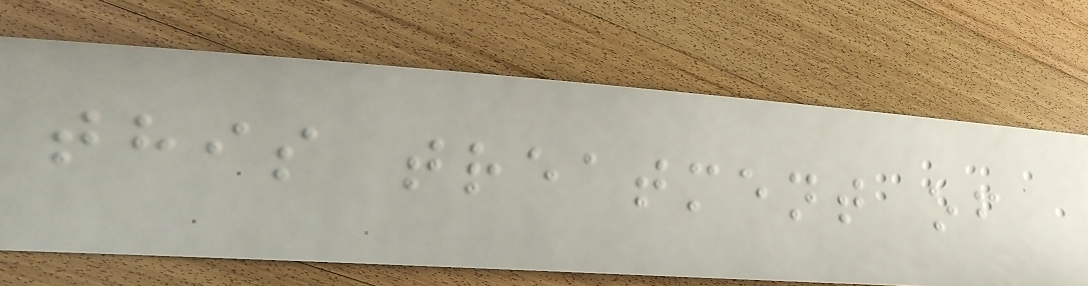this treatment of
